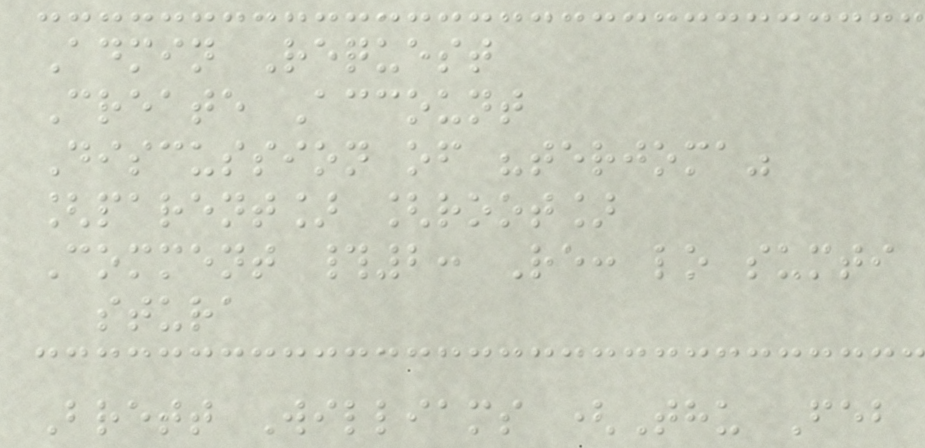Admin Request
Create Account
Discussion of "terjoma"
[parent] [root]
Comment #2: Re: lo sumti
stura
Brett Williams (Thu Feb
